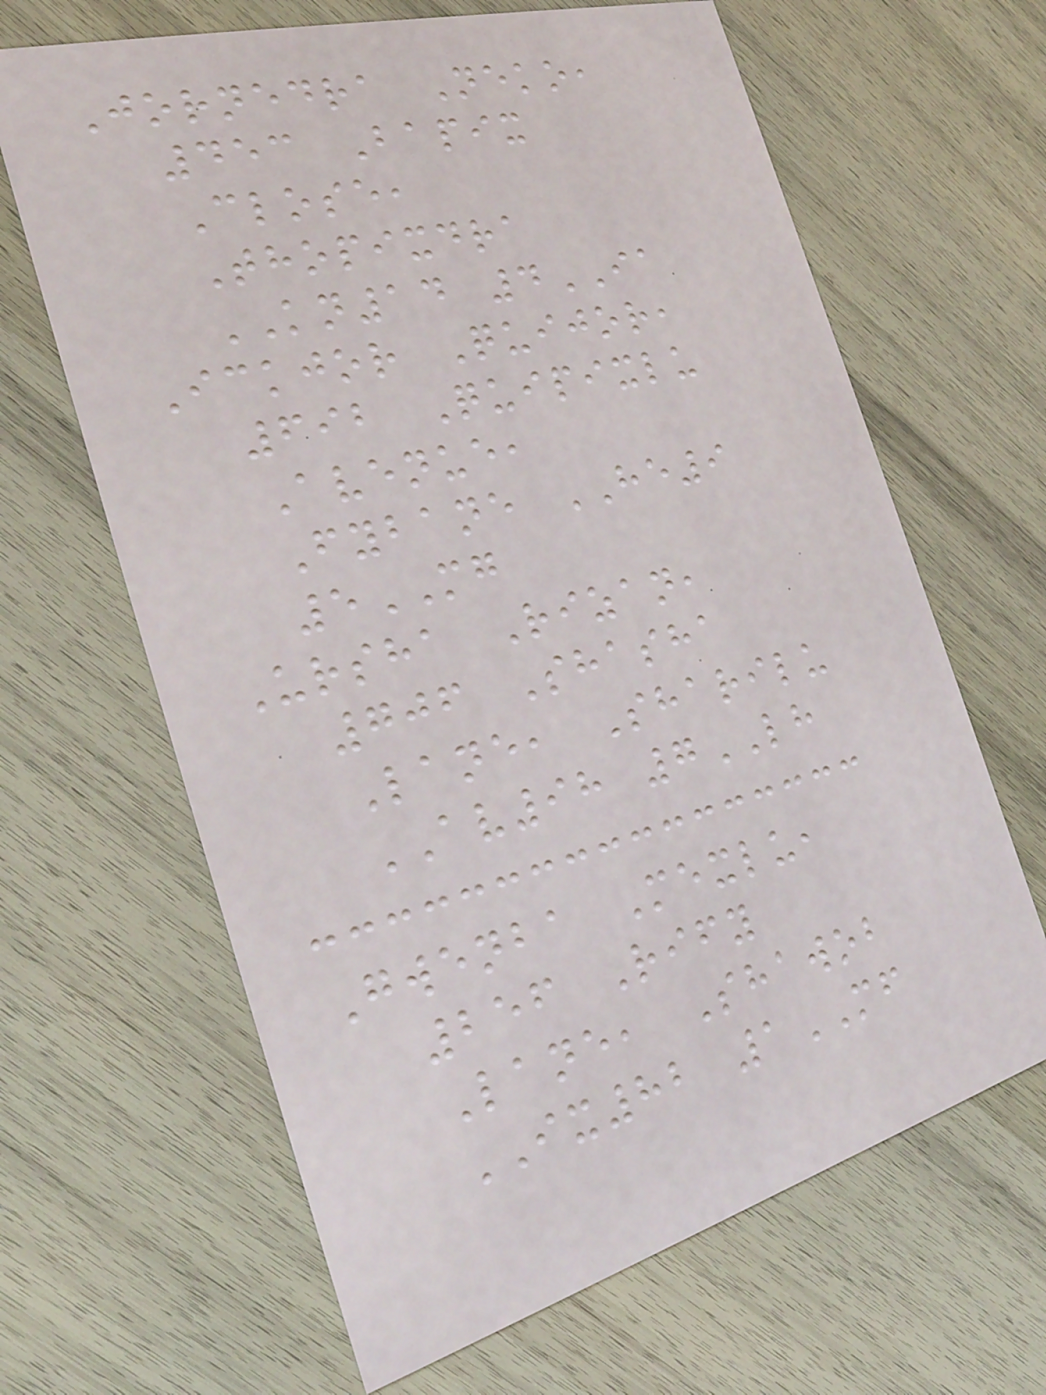Jornedra Neko,
453 Bapix
Close,
Thopixdra
KN14 4IA
Ickjor Quijor,
692 Quipixlu
Avenue,
Fybane HE9
5MG
Ursha Rizan,
706 Shasha
Lane, Sharilu
AV98 7LH
Gwenba Mexlu,
256 Rify
Lane, Shawob
IX82 1MF
